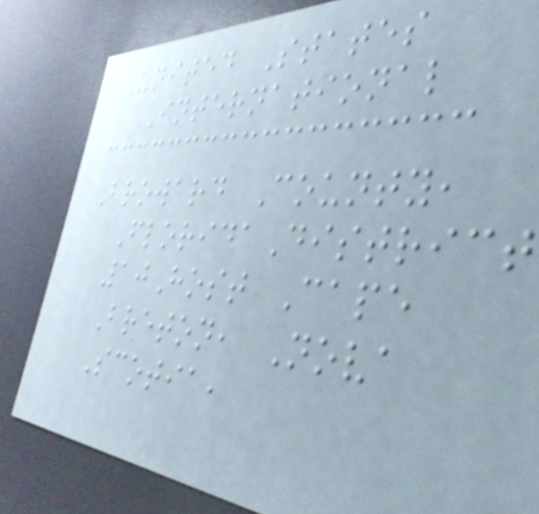United States
International
Broward County,
FloridaDistrict
10Host Cape
Breton, Nova
Scotia,
